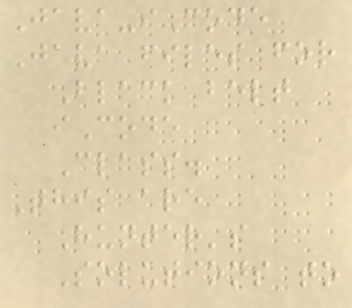Java-iCode
Java files for
Black belt
iCode
Class.
This are
Hunter's
Solutions to
